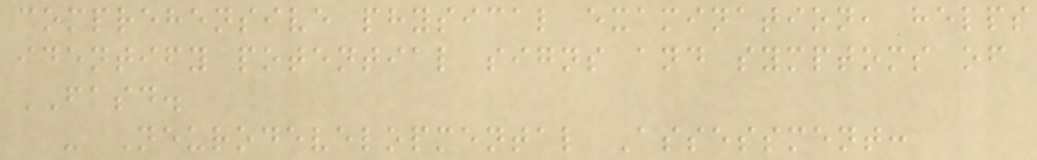comprehensive physical examination, helps
identify potential signs and symptoms of
FASD.
- Neurodevelopmental Assessment:
